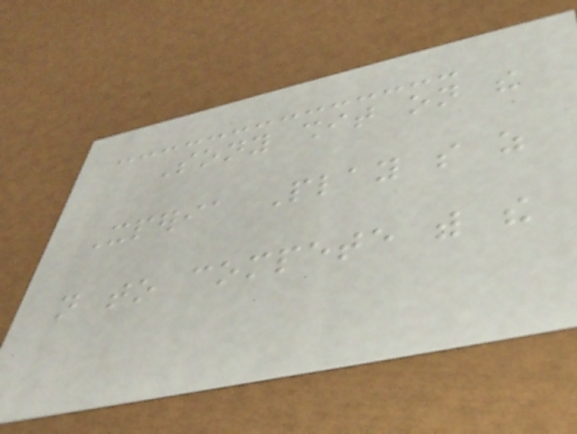Sony shit on the
Xperia Play so as
not to compete with the
